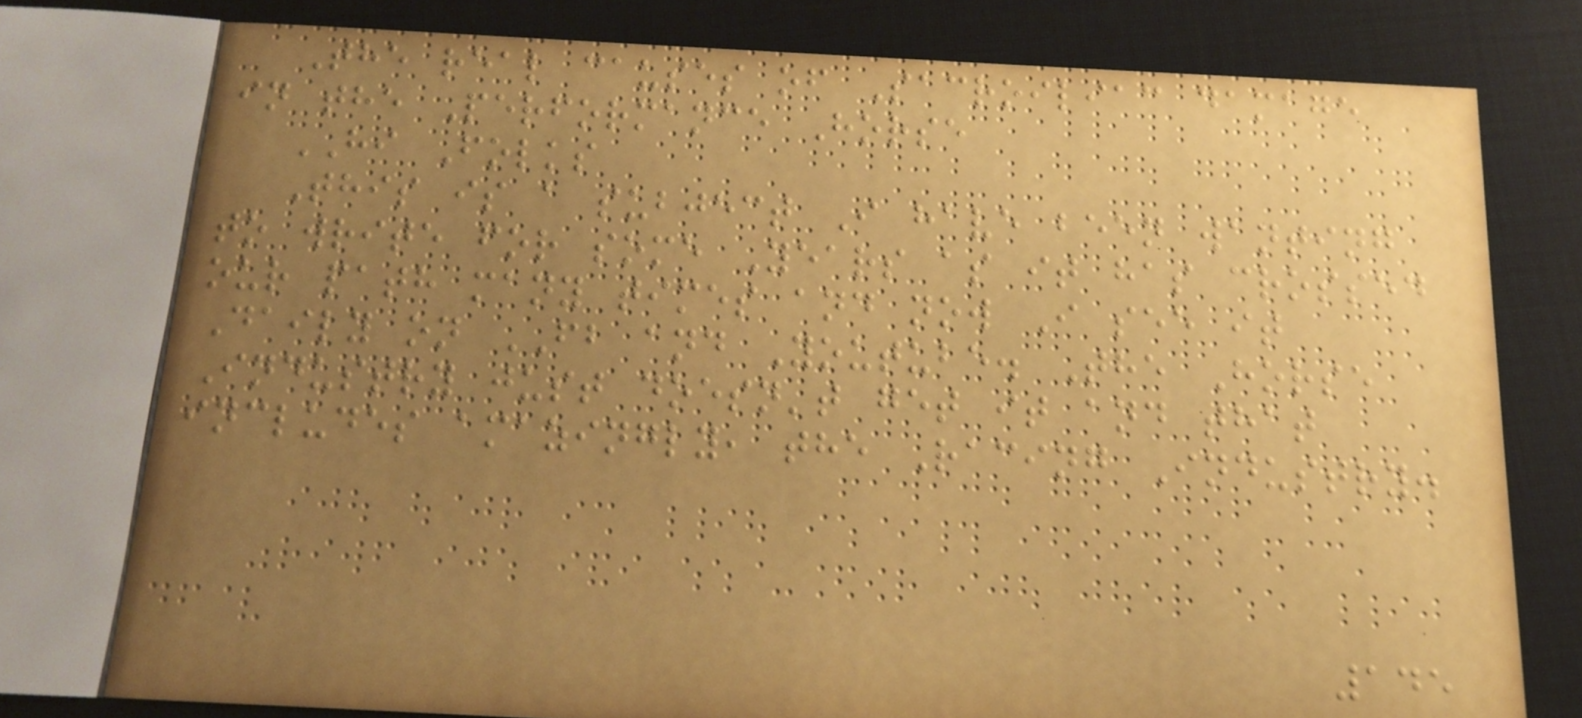The real causes of Sacroiliac damage
in the Performance Horse
HI Folks
This is a subject I have been wanting
to write for some Years as it has crossed
our path many times and now I see it
Daily on FB and Youtube. The Horse
Industry just doesn't get it and that
includes amazingly, the Racing Industry.
145
